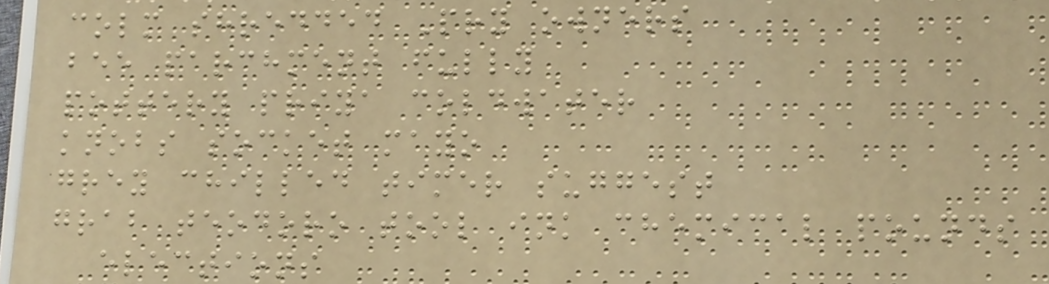colm shredded Pry owners
bee parchment fully
pottery priya coldwater
knobs socket mayo
grey chilled timer suggest
grab teodoro tool ink chemical pounds
elections
